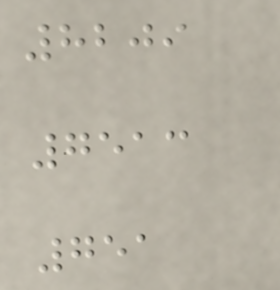8209
7513
751
